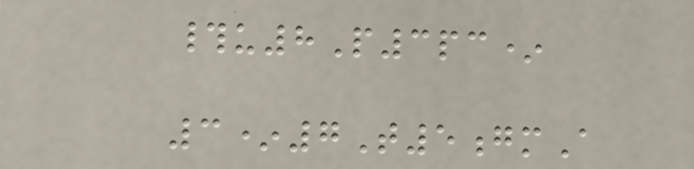#u8P3pc*
3*7T5gmA
